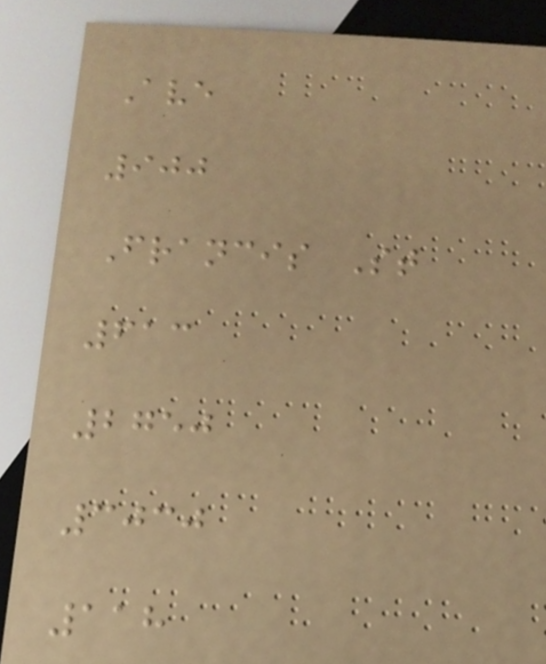Ave
900
Francis St
613
2750
3030
118
